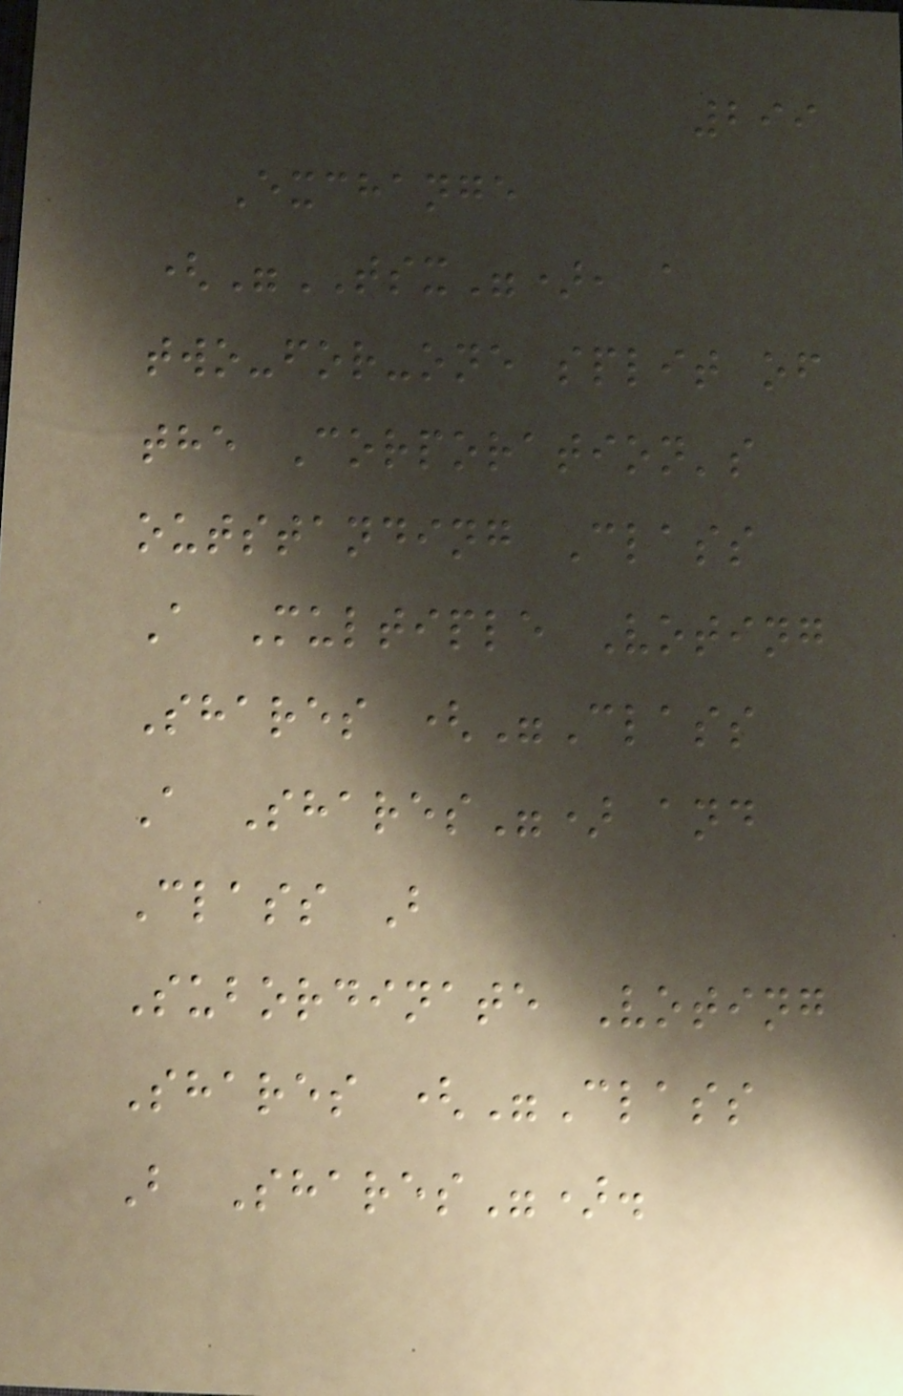299
Exchange
("TSX"), a
two-for-one split of
the Corporation's
outstanding Class
A Multiple Voting
Shares ("Class
A Shares") and
Class B
Subordinate Voting
Shares ("Class
B Shares").
